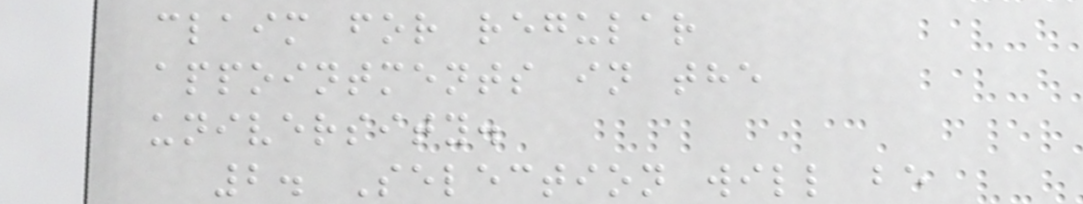claim for regular
appointments in the
university.
2. Selection will be
